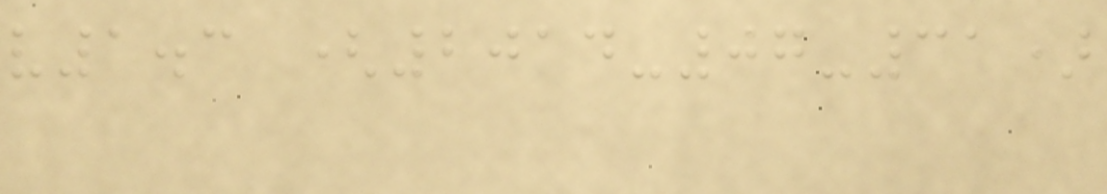v1.3 (2014-07-31)
